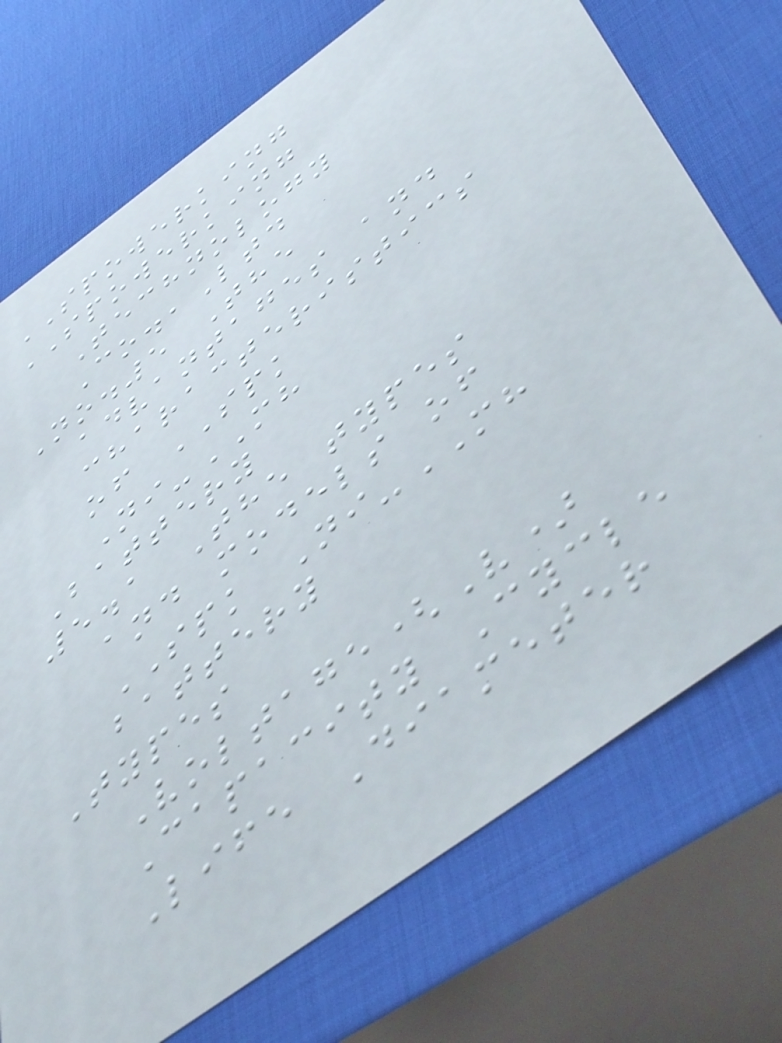SPOWERKING
SPOWERKING
Technology
Co.,Ltd
No.5 The
advantages and
characteristics
of SPK
Ni-MH
Battery
5.1 The types
and models of
SPK Ni-MH
battery
Types
Voltage(V)
Capacity Cycle
Life Diameter
